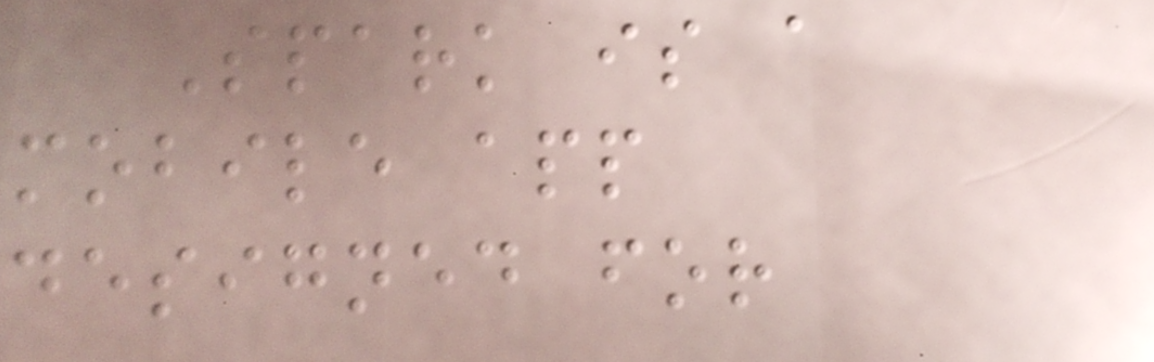Spark is a
mobile app
designed for
